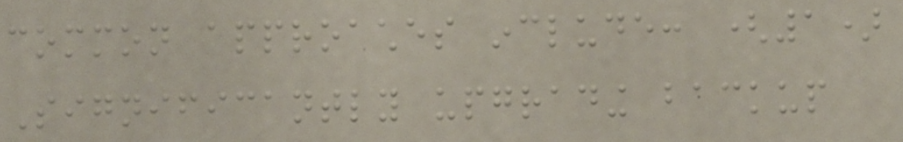common approaches include: (1)
Significantly upgrading backup
